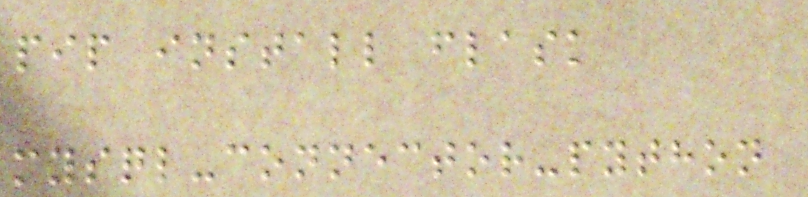pip install flask
mysql-connector-python
